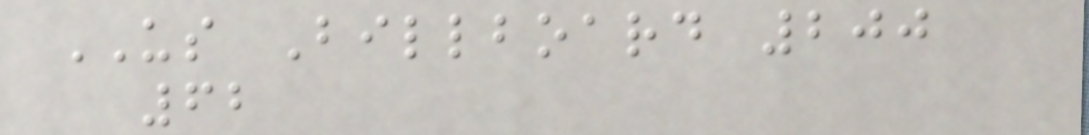US Billboard 200
62
